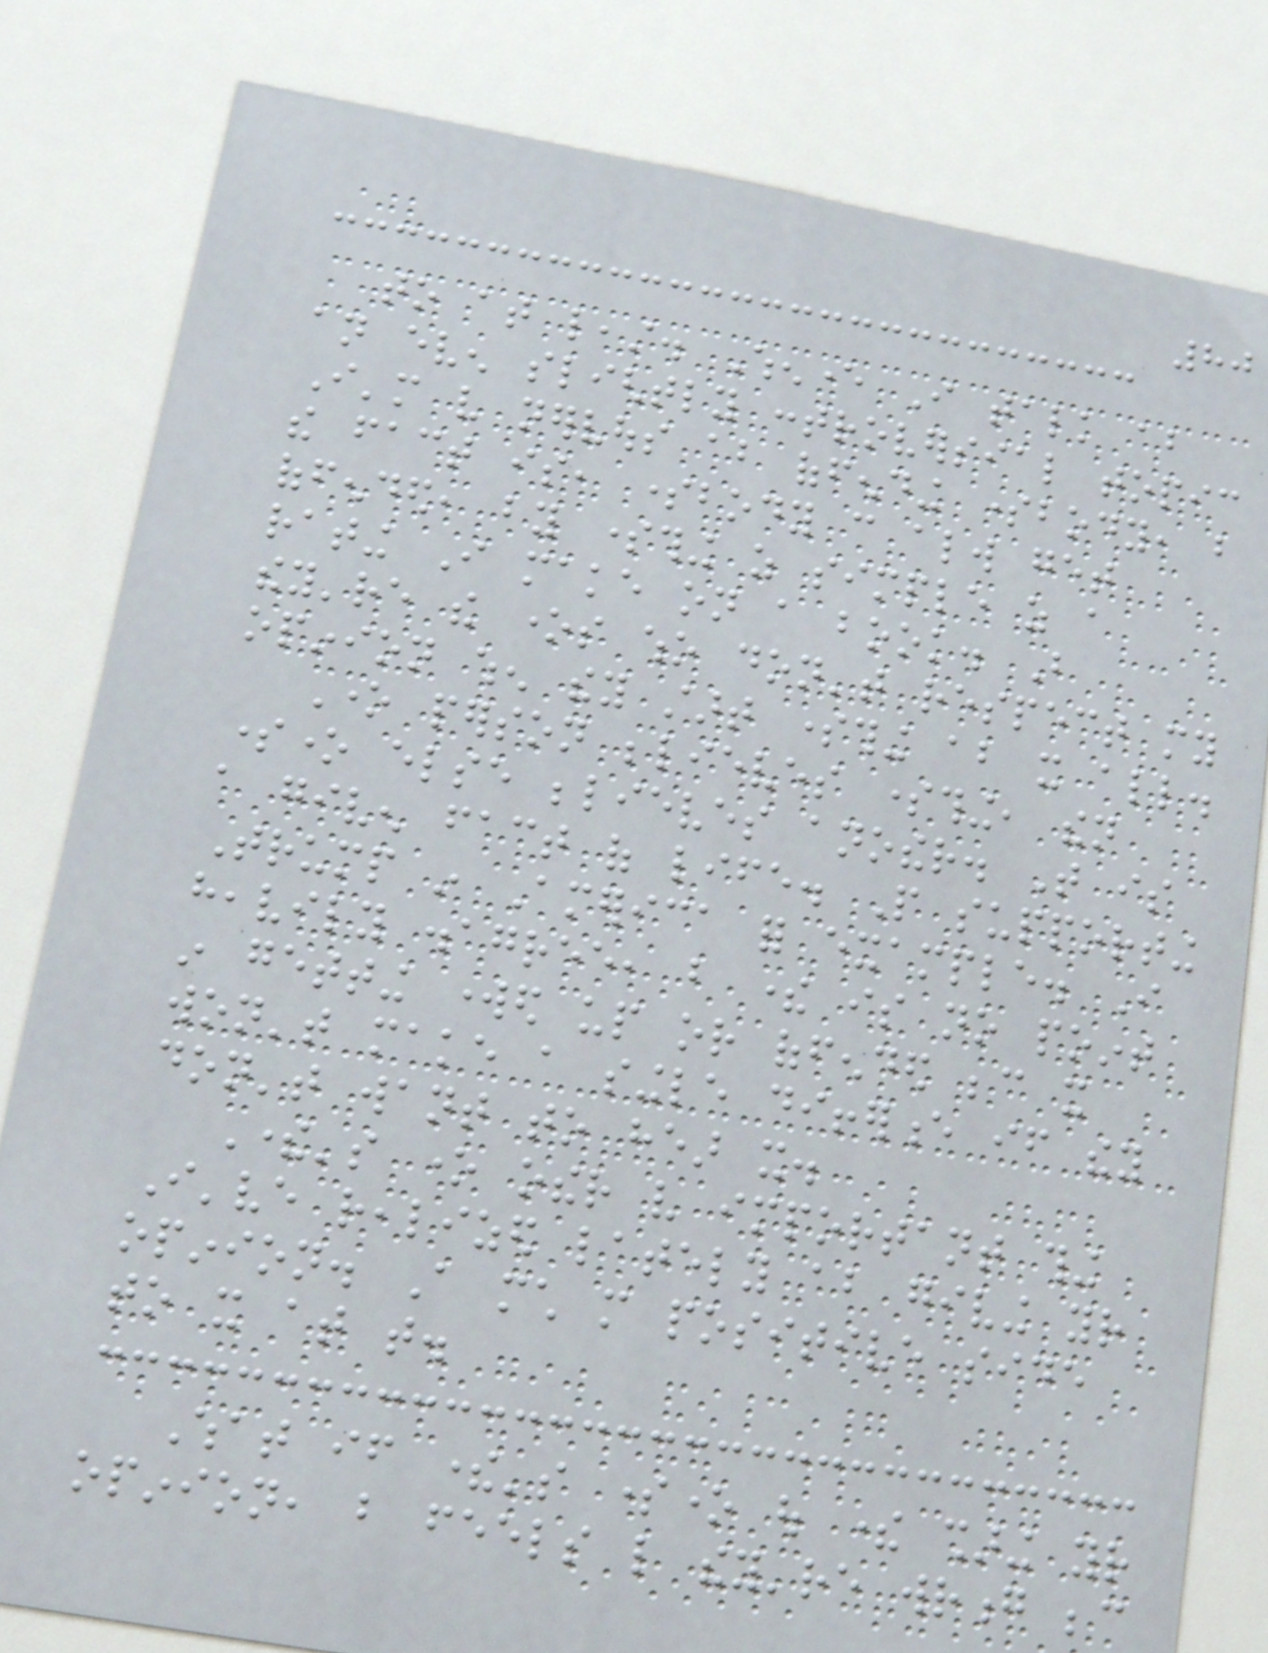80
to at least. Whenever I talk about
an even slightly controversial topic
I'm very nervous about offending somebody, but
the fact is, somebody can always get
offended, by something as simple as a
rating I make on a book. But
they're the ones who don't respect my
opinion when they start something about it all.
One person believes something, then
someone else believes another. That is
a given fact of life. People supporting
Trump in America for example. I
heavily disagree, but there is no point
in getting worked up or offended because it
won't make a single difference if they
don't want to hear it.
There's one other very important thing
I've realized lately about giving your
opinion. A much more positive side
to it at that.
What if there's someone out there sharing your
opinion, but feels like they're wrong because
